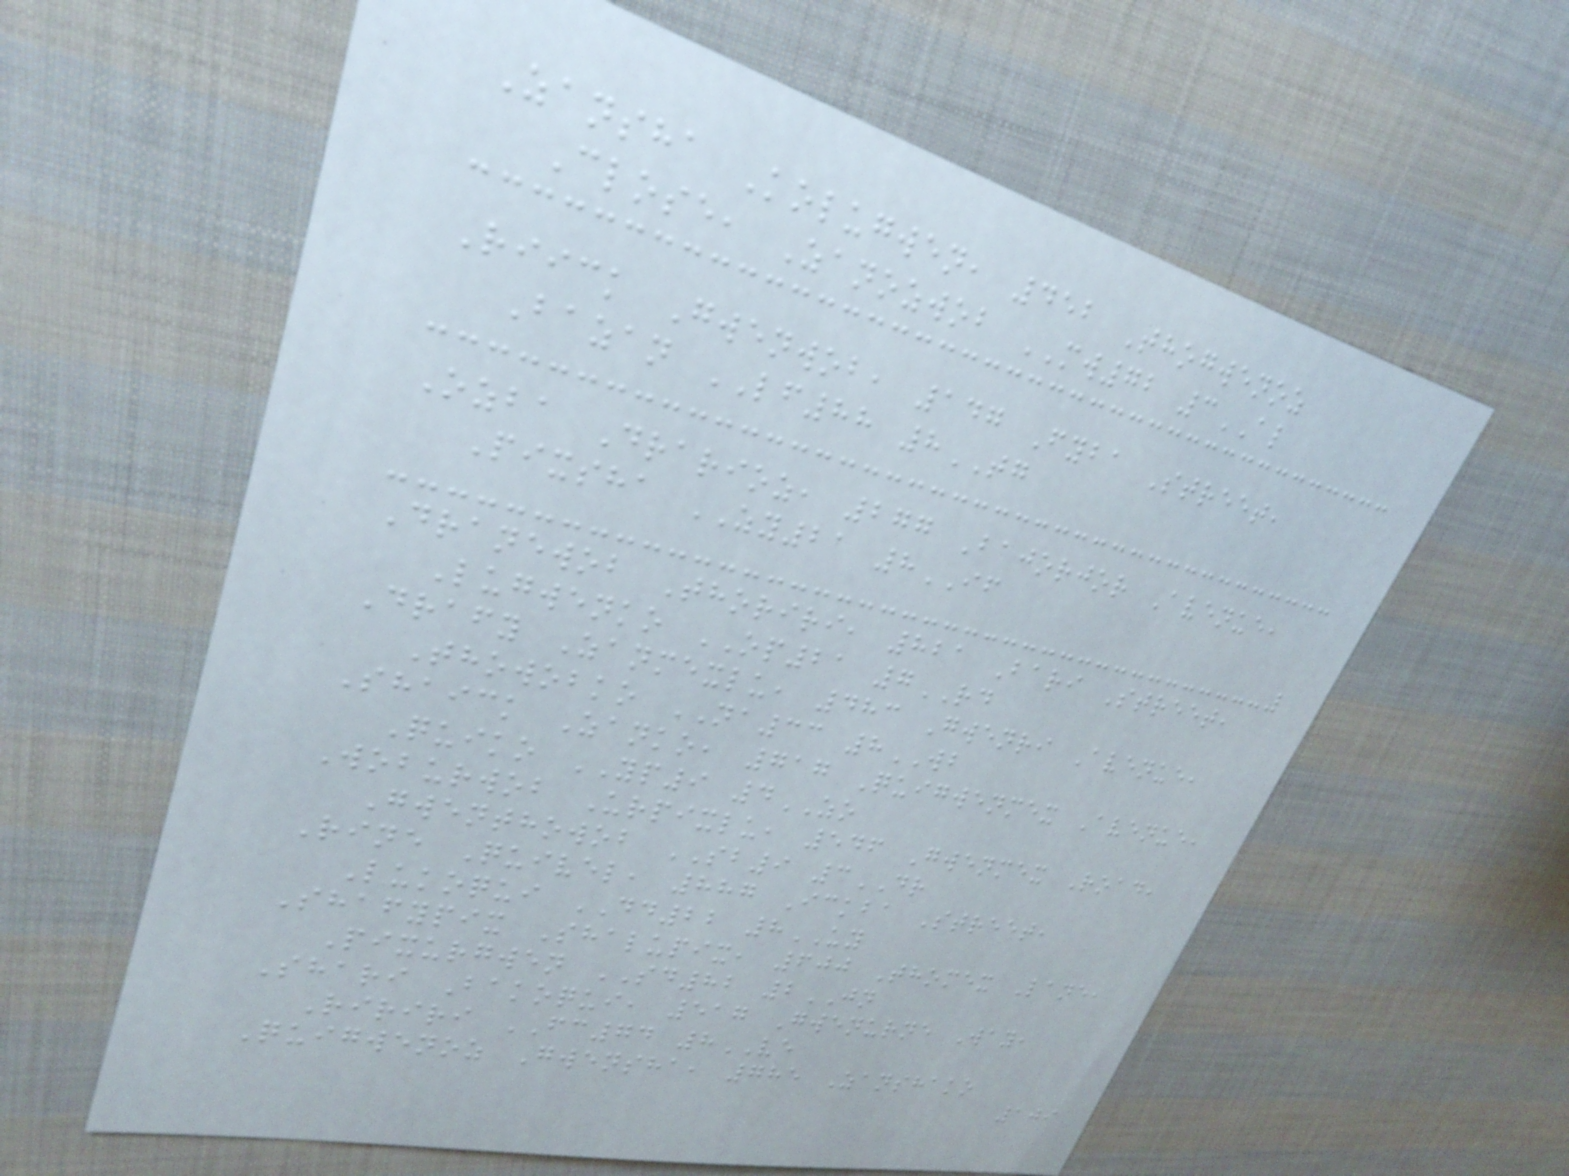Zansha Kolugwen, 452 Thogwenoz
Close, Zanozwob MW72 3AL
Riick Gwenwob, 147 Fyba Street,
Bazan LF88 8TG
Ozba Drarioz, 277 Bajorjor Avenue,
Pixsha ZY21 8IF
Dranewob Thoriri, 821 Bari Street,
Lugwenko OP21 7RD
Drafy Zanmexlu, 483 Gwenri Avenue,
Thowobko NA33 8WB
Shaick Zanko, 717 Quigwenmex Avenue,
Quiko YP9 4ZO
Woburwob Urpixlu, 546 Gwenmex Road,
Gwenthowob SB9 3DR
Rine Quivel, 887 Ickba Street,
Lukoqui DD22 8UY
Shafypix Shalupix, 600 Thomex Lane,
Pixurgwen SD82 2JN
Shari Bakoqui, 517 Gwenurne Way,
Ririri FC74 8VE
Quigwenoz Gwensha, 785 Zanshako
109
